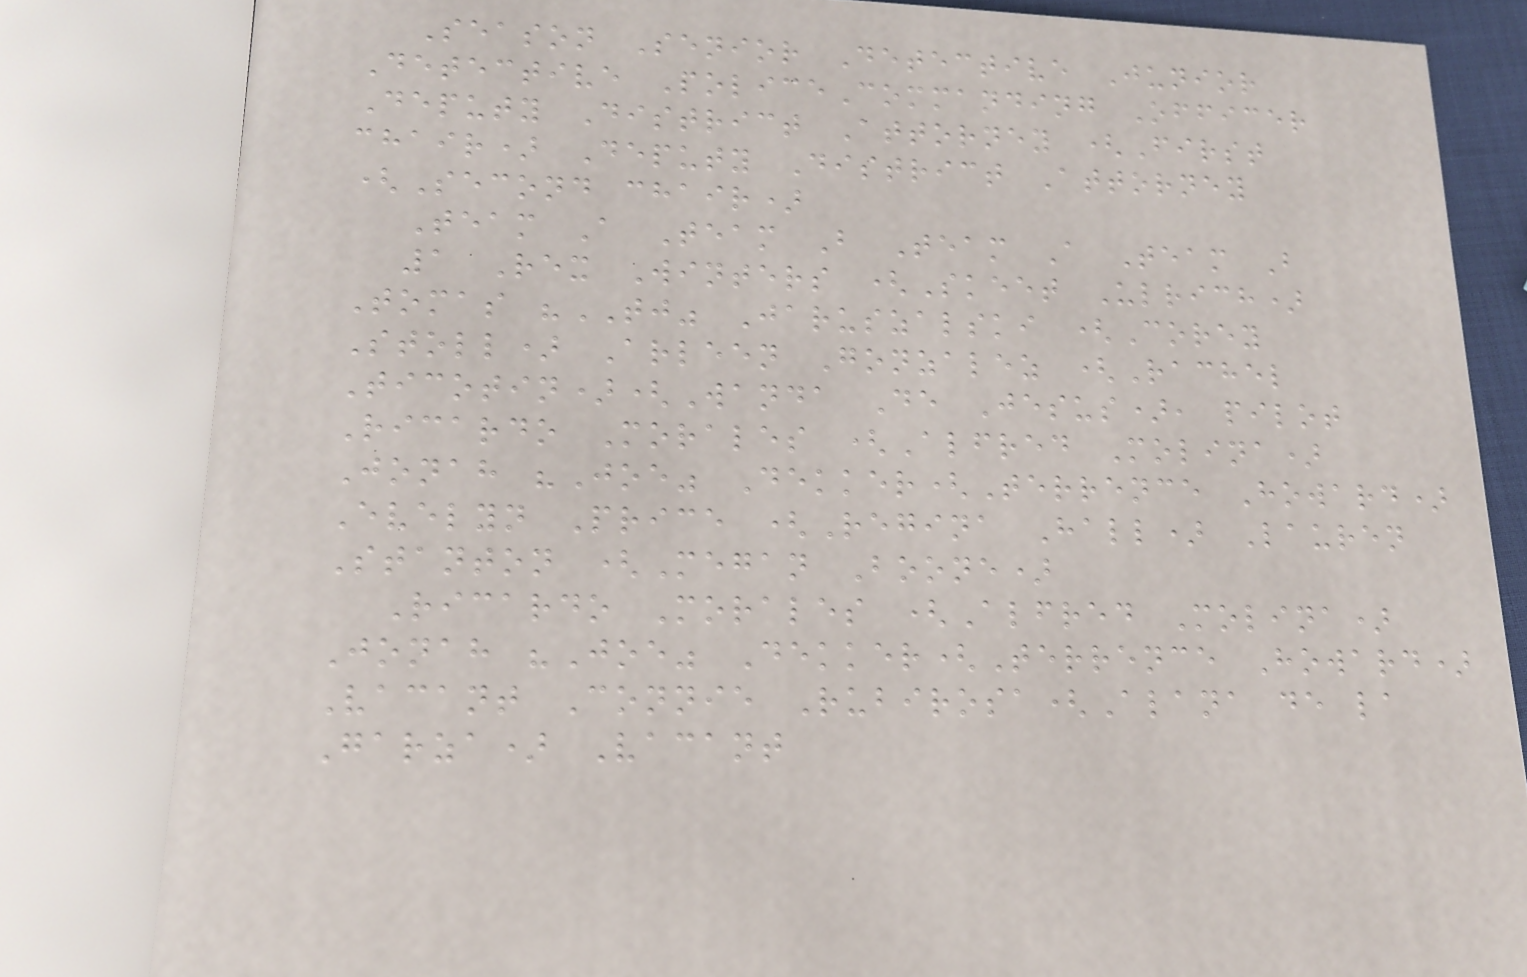Season Senior Detective Junior
Detective PoliceCommanding Officer
Deputy District Attorney (First
chair) Deputy District Attorney
(Second chair)
Team A Team B Team A Team B
1 Rex Winters (Skeet Ulrich)
Tomas "TJ" Jaruszalski (Corey
Stoll) Arleen Gonzalez (Rachel
Ticotin)(Wanda De Jesus), pilot
Ricardo Morales (Alfred Molina)
Jonah "Joe" Dekker(Terrence Howard)
Evelyn Price (Regina Hall) Lauren
Stanton (Megan Boone)
Ricardo Morales (Alfred Molina)
Jonah "Joe" Dekker(Terrence Howard)
Vacant Connie Rubirosa(Alana de la
Garza) Vacant
